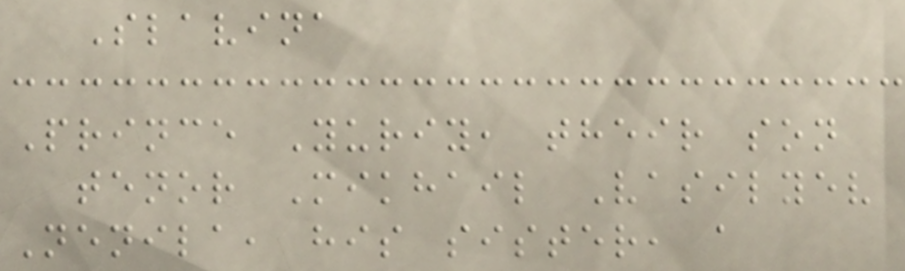Slavina
Prince Yuriy, their son
tenor Mikhail Vasilyev
Nenila, his sister, a
